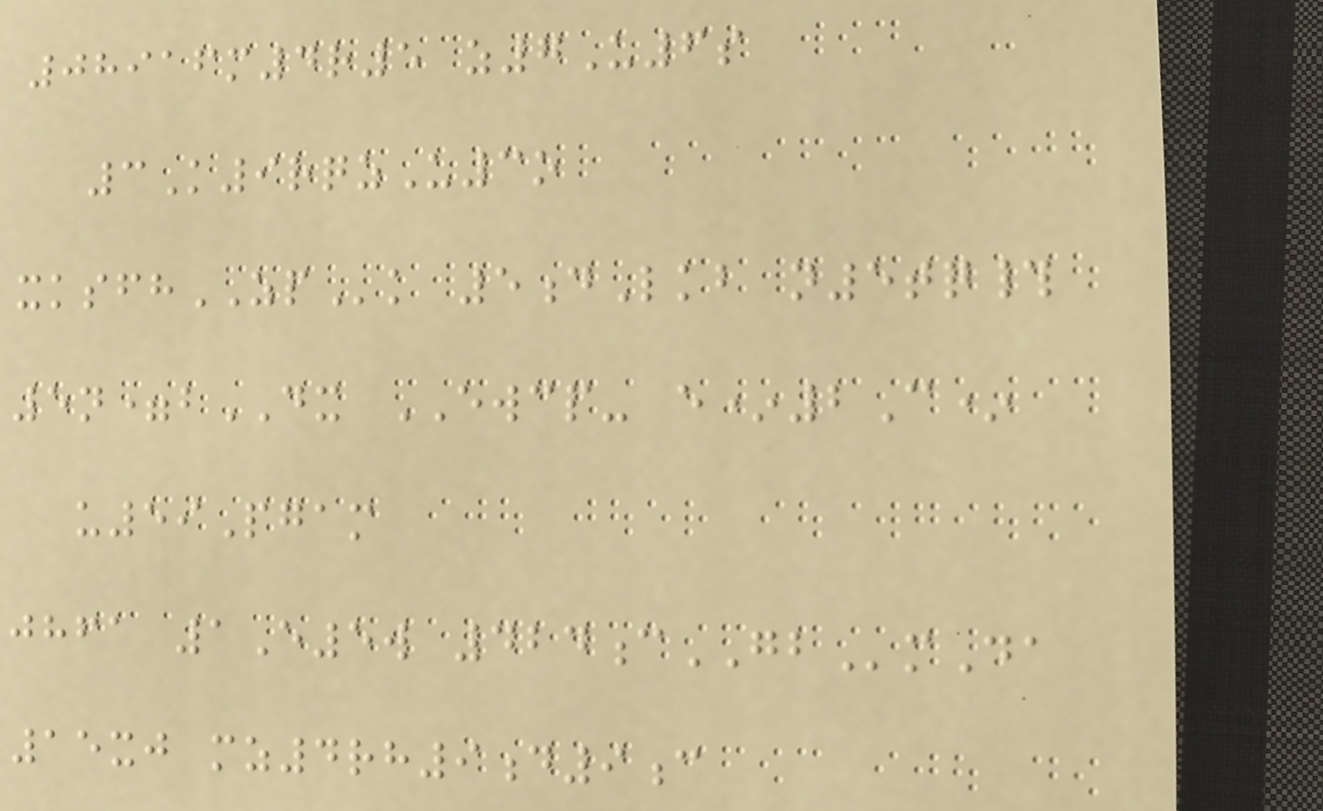08916m4r5 z7U6s
3K9rqzU3o
xksfhZPk 5dLkb n5tq#
5n=bDX EWCP- e*2C*
u59Pgam
jhfa 1E5w 424cGBmDa
15xj mz4rh9d9c
